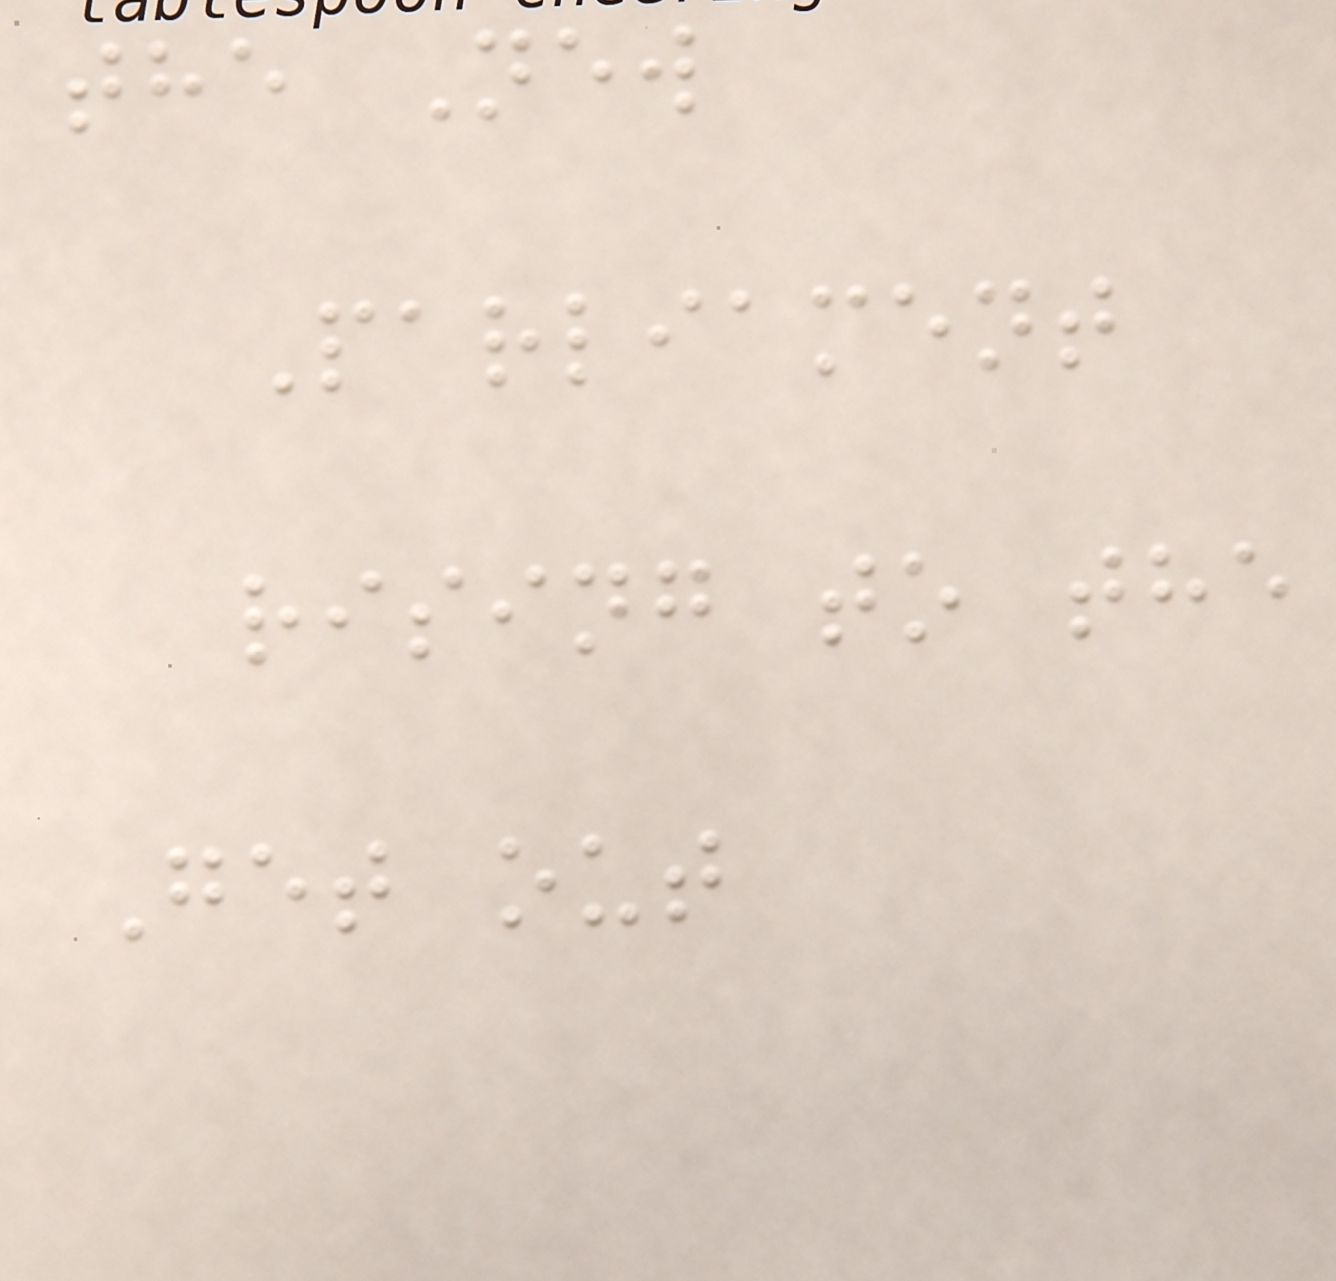the New
Parliament
rising to the
Get out
